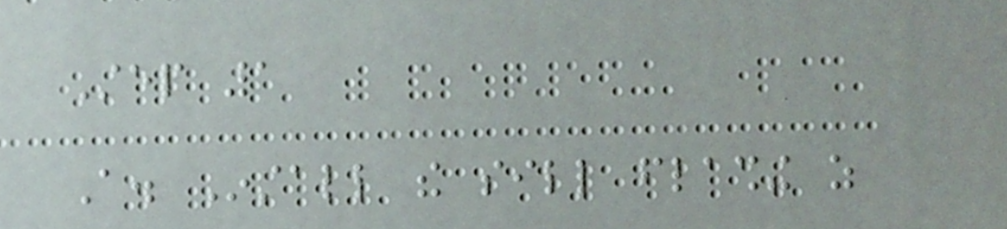Step 1
A. Install the sill flashing as
